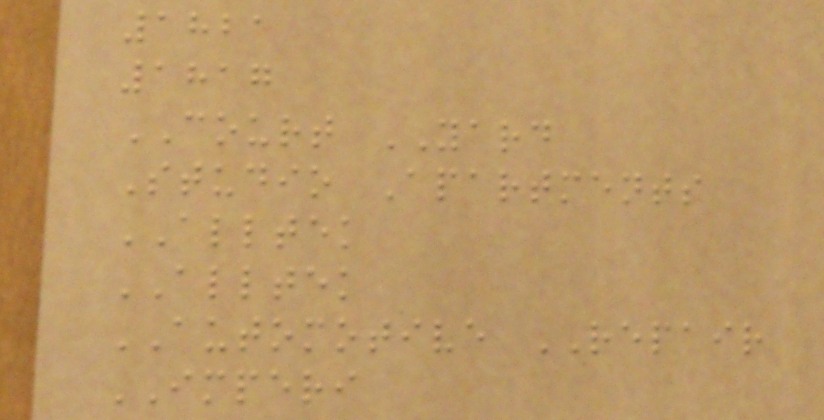1821
1817
COURT YARD
Studio Apartments
ALLTEK
ALLTEK
AUTOMOTIVE REPAIR
IMPERI
